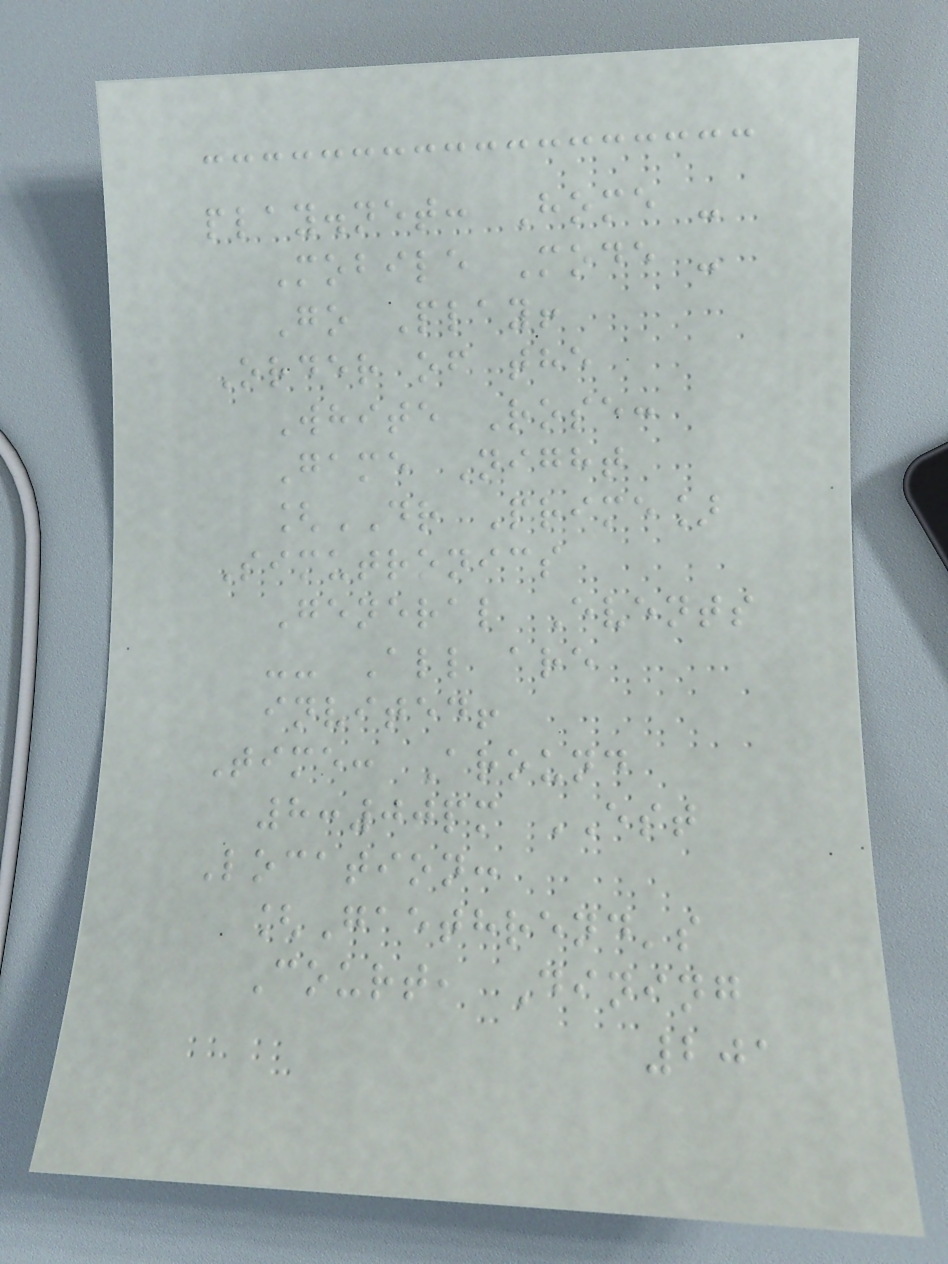play.net: Home -
Mobile Mode -
Go Play!
Order of the
White Rose:
Game Night
[DR Prime]
Simutronics
General Events
-- All are
invited!
Time: Around
8:00pm EST
Location:
[Gaethrend's
Court, Dining
201
